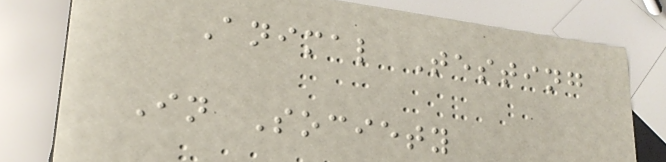Animal Testing
In Society
